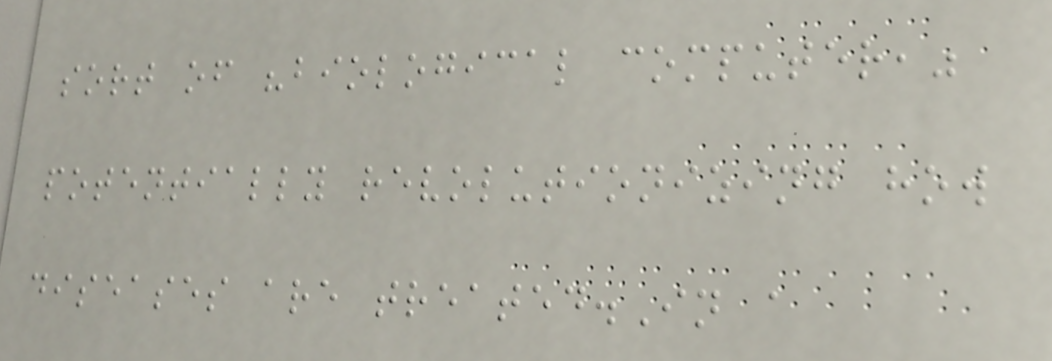sort of "biological computer,"
potentially revolutionizing how
diseases are treated.In a
